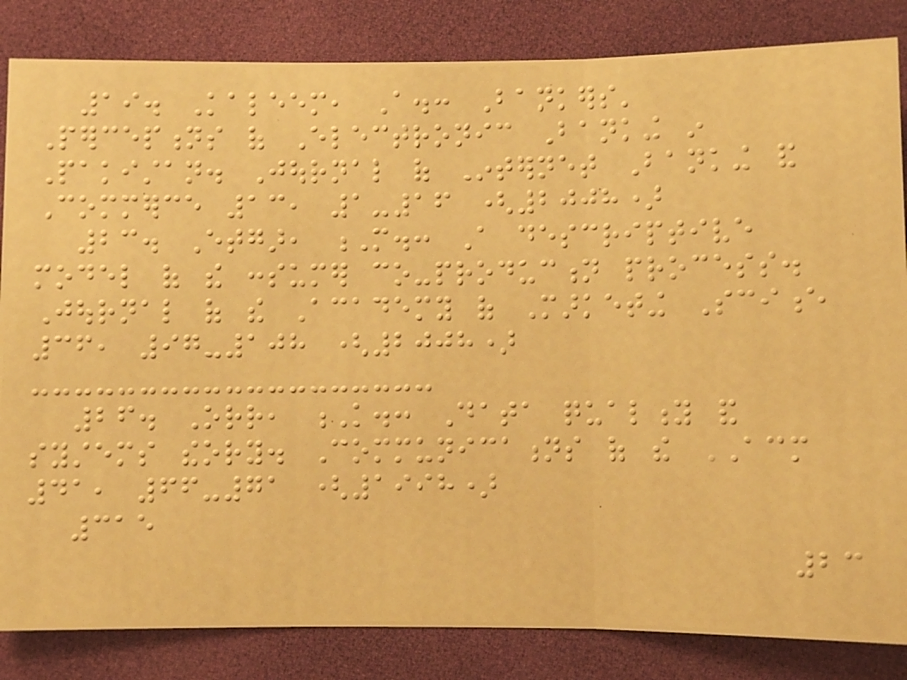19. Kaleem, A.: Bankers'
Perceptions of Electronic Banking in
Pakistan. Journal of Internet Banking and
Commerce 13, 1-16 (2008)
23. Etgar, M.: A descriptive
model of the consumer co-production process.
Journal of the Academy of Marketing Science
36, 97-108 (2008)
26. Orr, K.: Data quality and
systems theory. Communications of the ACM
41, 66-71 (1998)
315
23
